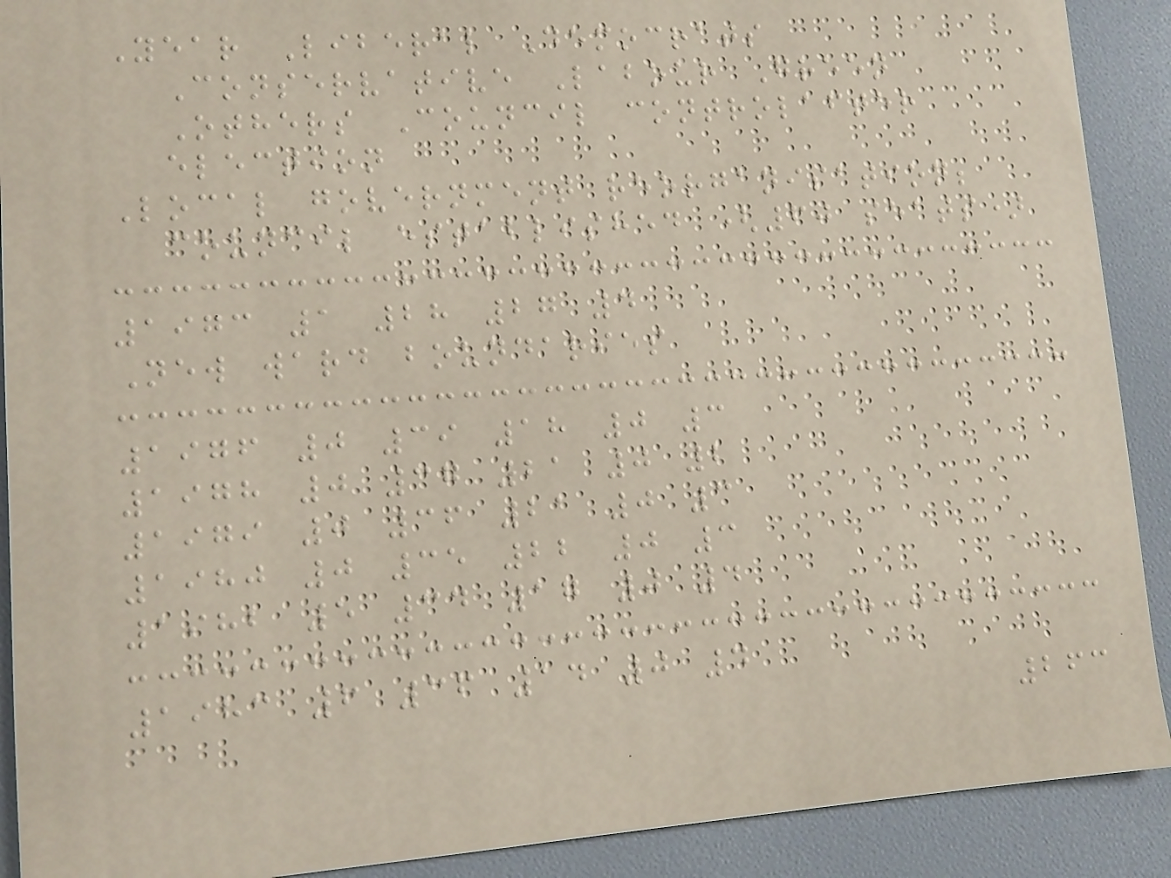Year Liberal Democrats
Conservative Labour Green
Others Council controlafter
election
Local government reorganisation;
council established (60 seats)
1973 1 28 27 4
New ward boundaries
1976 0 39 18 0 3
1978 0 37 21 0 2
1979 0 36 21 0 3
1980 0 35 22 0 3
1982 5 34 17 0 4
1983 6 36 14 0 4
263
